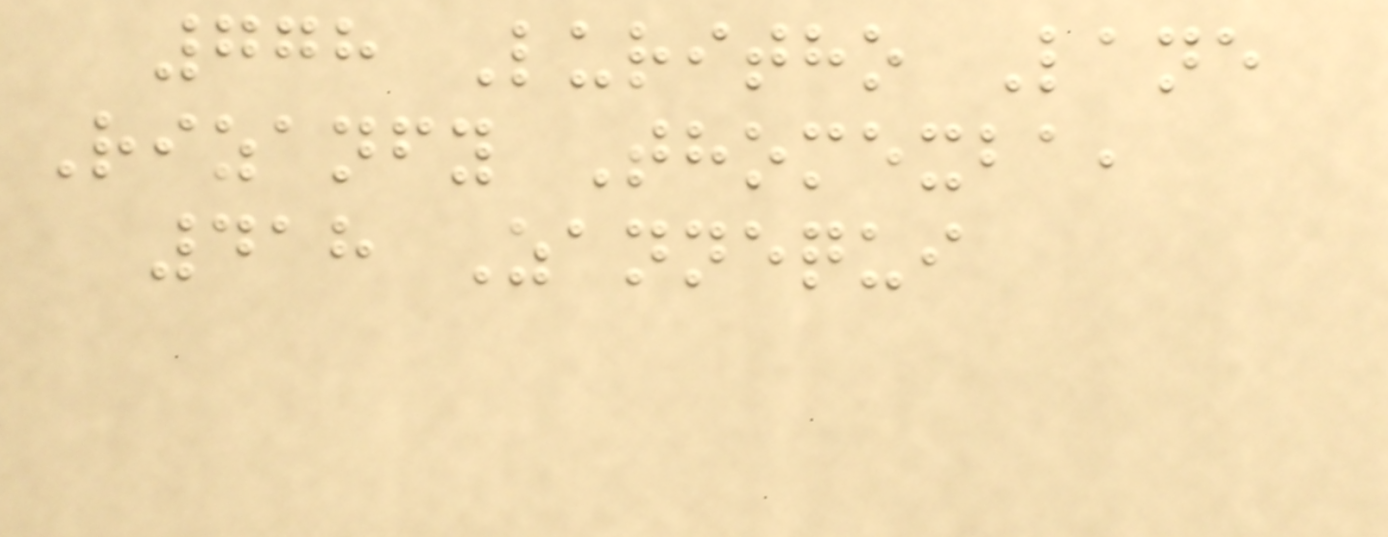778 Luritho Lane
Rizanfy Thomexba,
418 Zannequi
